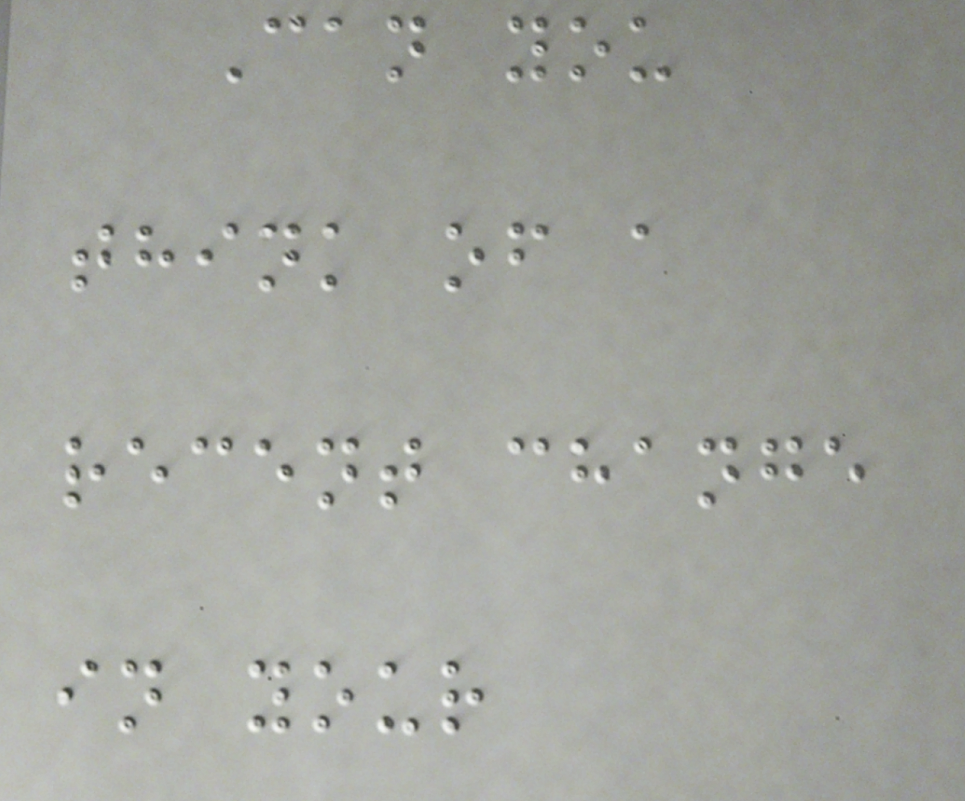Can you
think of a
recent change
in your
